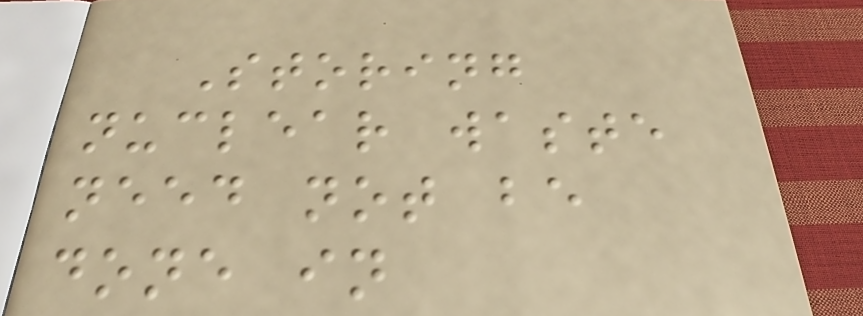Storing
nuclear waste
need not be
done in
